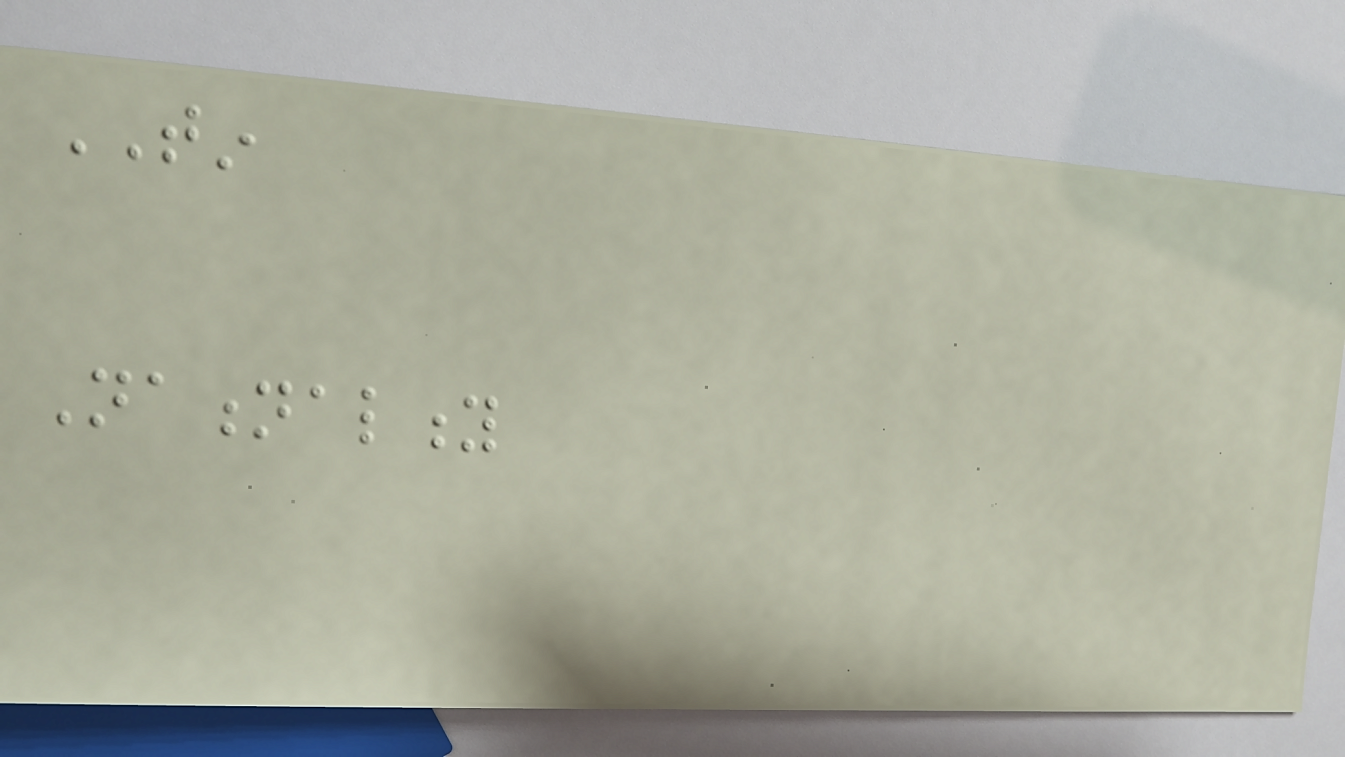TIN
Nationality
